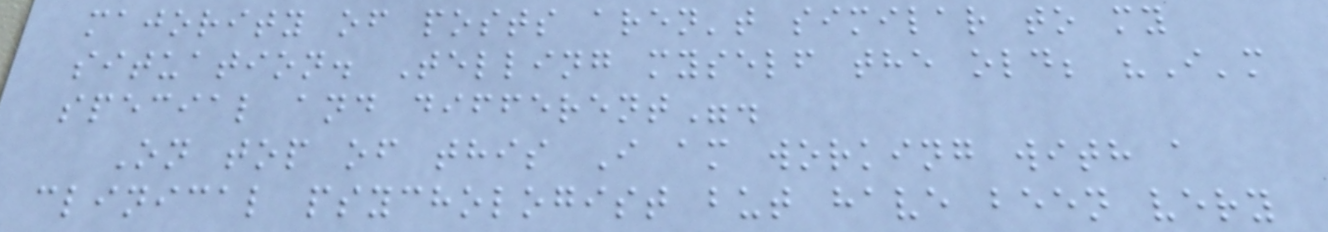majority of posts aren't similar to my
situation. Telling myself the old; "I'm
special and different".
On top of this I am working with a
clinical psychologist but have been very
